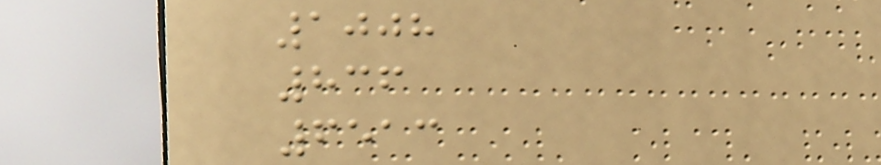1008
836
6513
